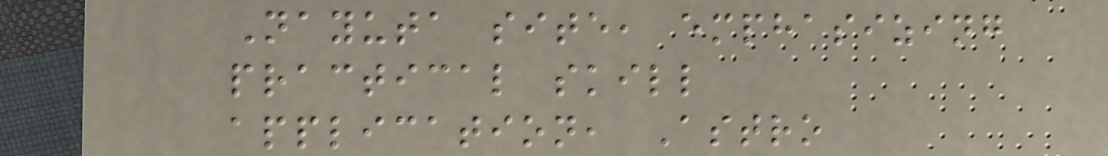Nayuta site, emphasizing
practical skill
application, Astro
